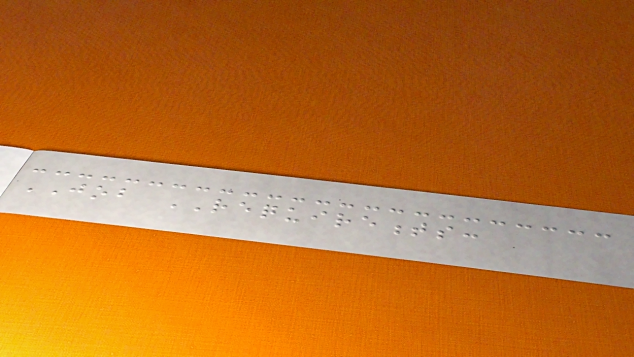JOB REQUIREMENTS:
